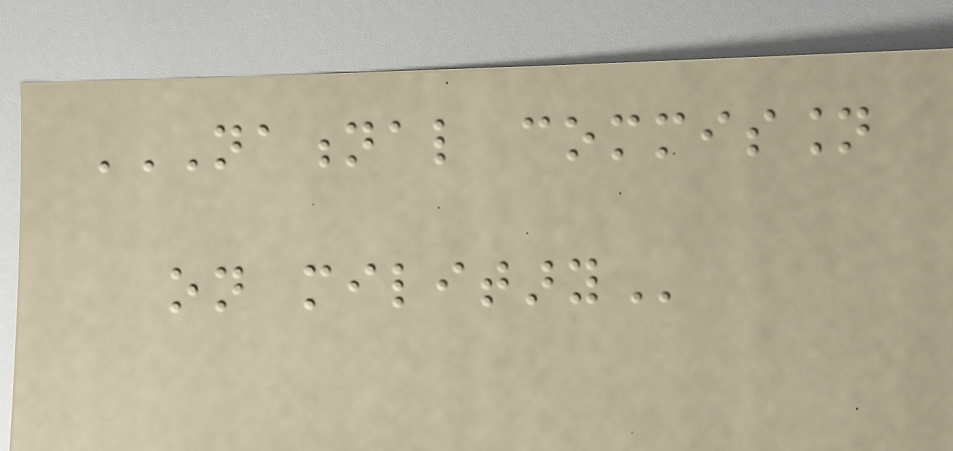NATIONAL COMMISSION
ON MILITARY
